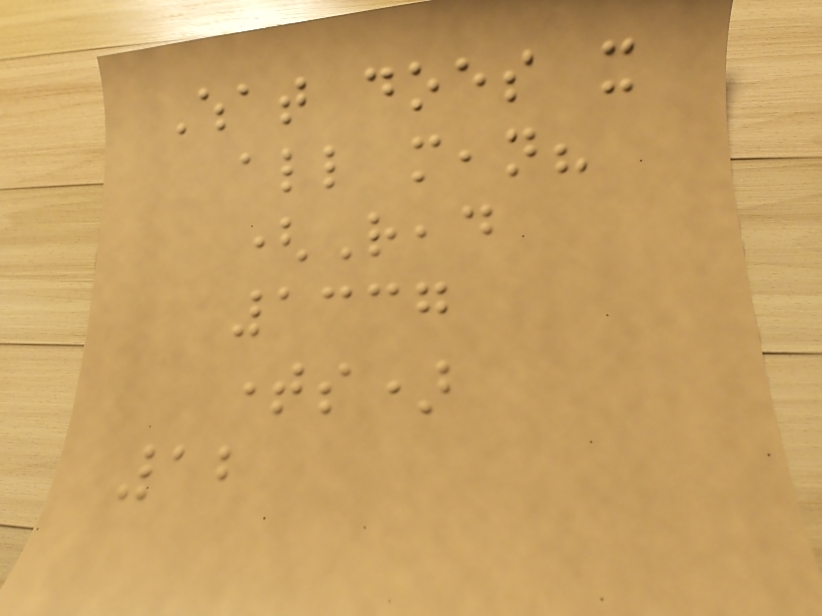What does it
all mean?
(Read
1337
times)
12
